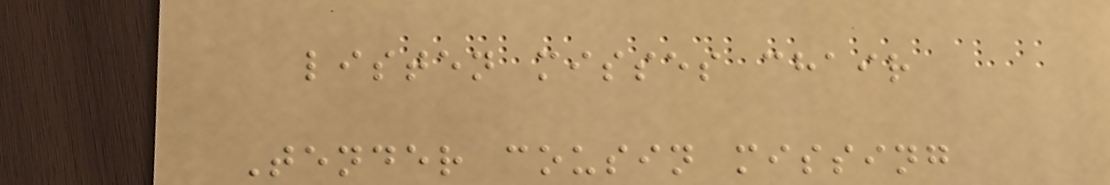listen misses chair
Tender cousin missing
